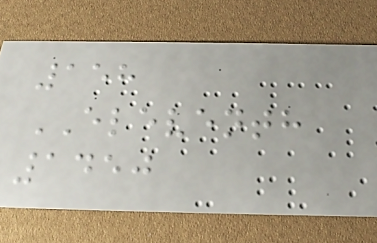158
ELEVENTH
1450
